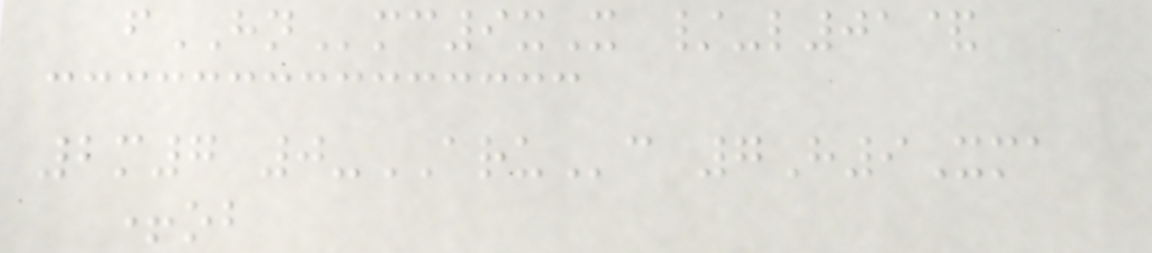fHNmc9xX /-l01&
2m7 0-ARUc 7H9Xma
+ob
